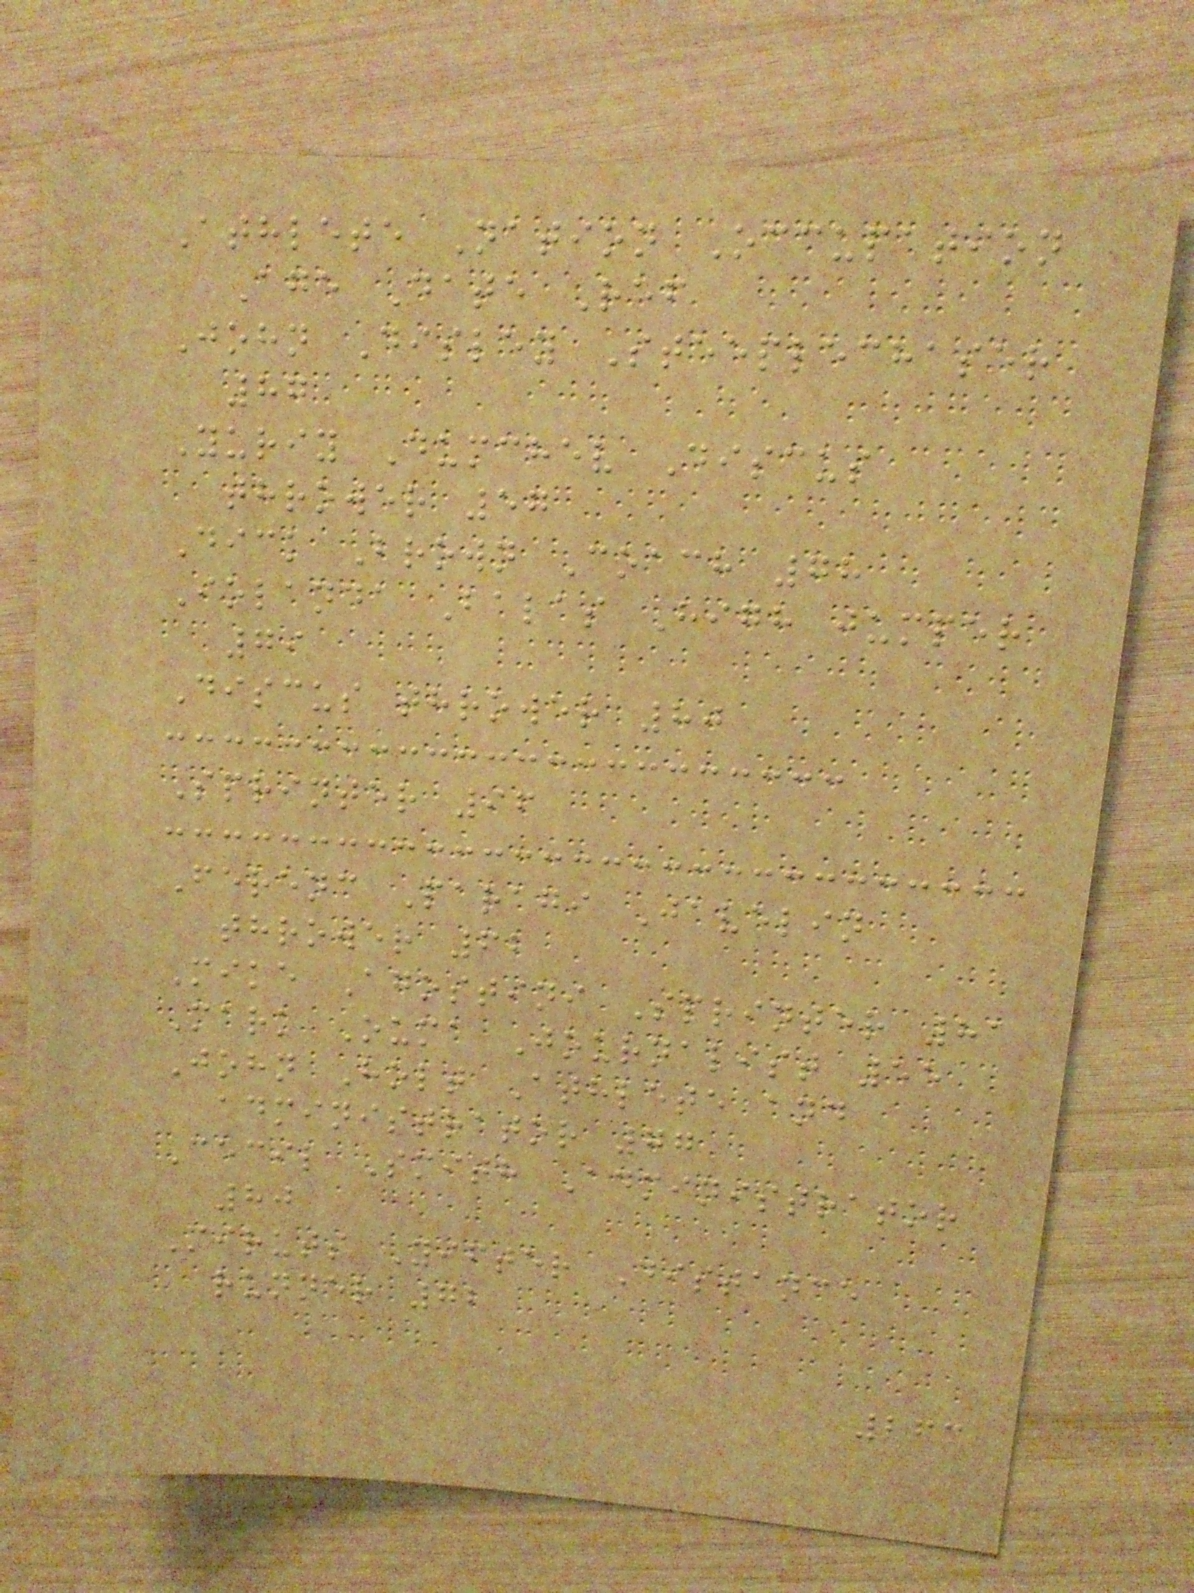Athlete Nation Occupation
Age Date Ref
John Disley Steeplechaser
87
Yuriy Dumchev Discus
thrower 57
Dick Brown Coach 78
Iolanda Balas High jumper
79
Discus thrower 80
Sprinter 96
Ferenc Paragi Javelin
thrower 62
Mike Agostini Sprinter 81
Mark Ouma Journalist 55
John Holt Athlete and
administrator 77
Cecil Smith Administrator
80
Miruts Yifter Distance
runner 72
263
